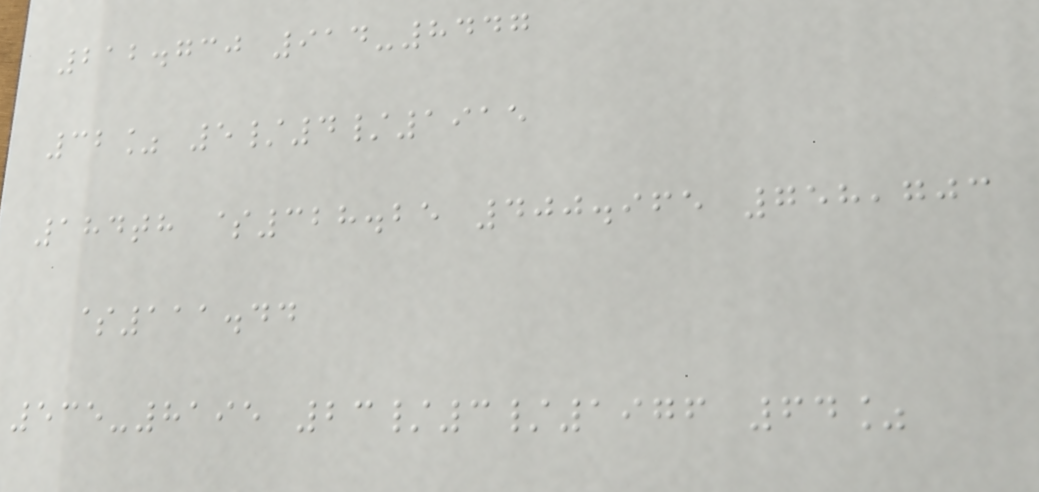212.730 914-8447
32% 5/4/1915
184th $328.25 400.965 758,703
$111.44
535-8195 23/3/1976 64%
